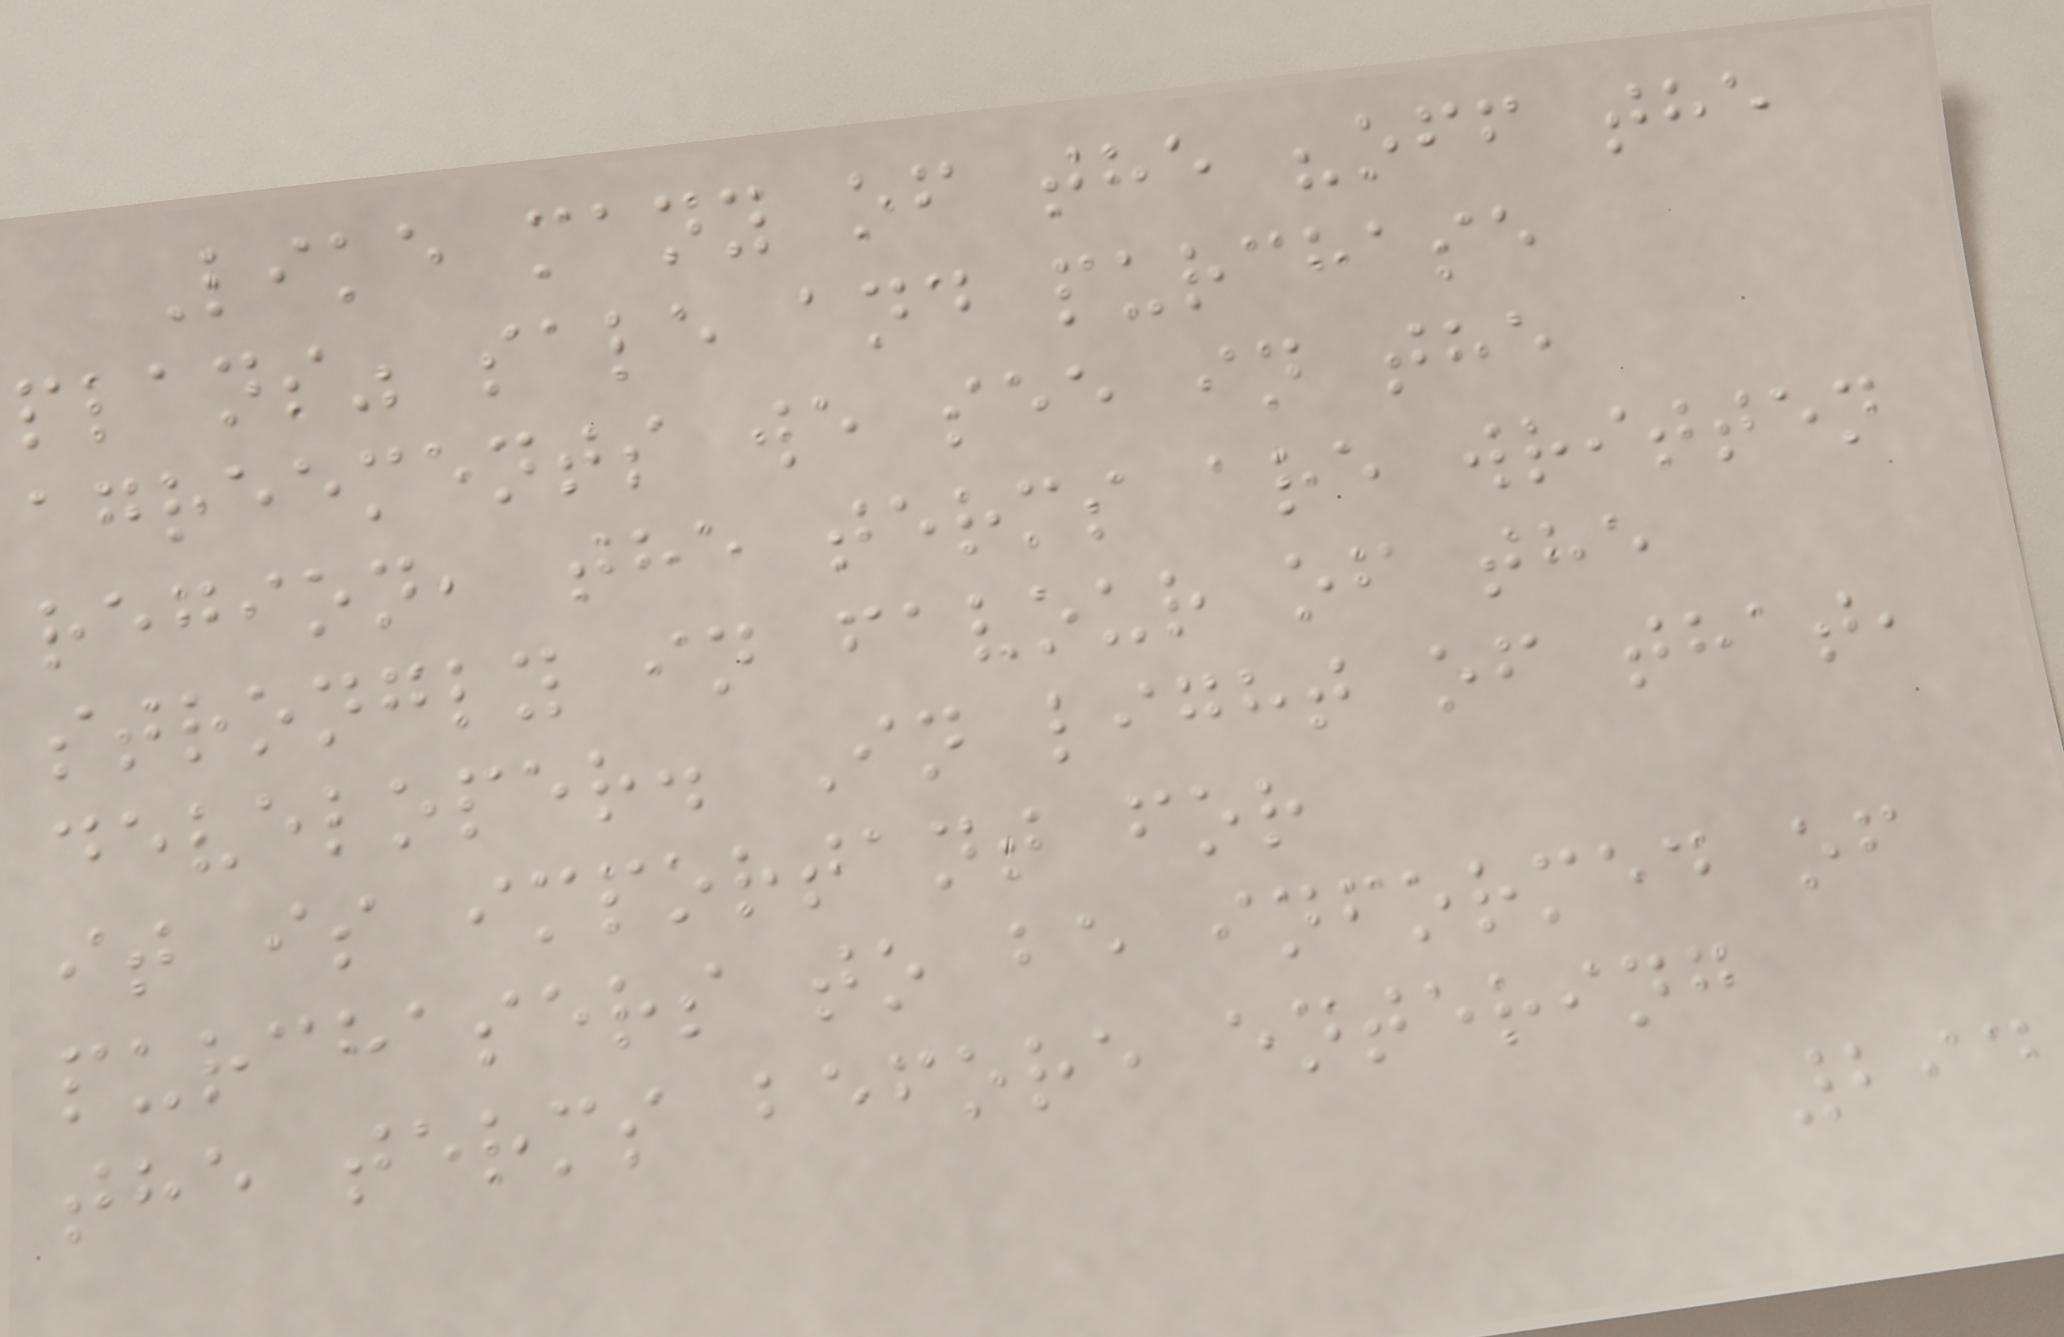Like many of the "off the
plans" sale and purchase
agreements we see in the
region, the terms are written
strongly in favour of the
developer. In light of that,
it is important for
purchasers to be informed of
the terms before entering
294
